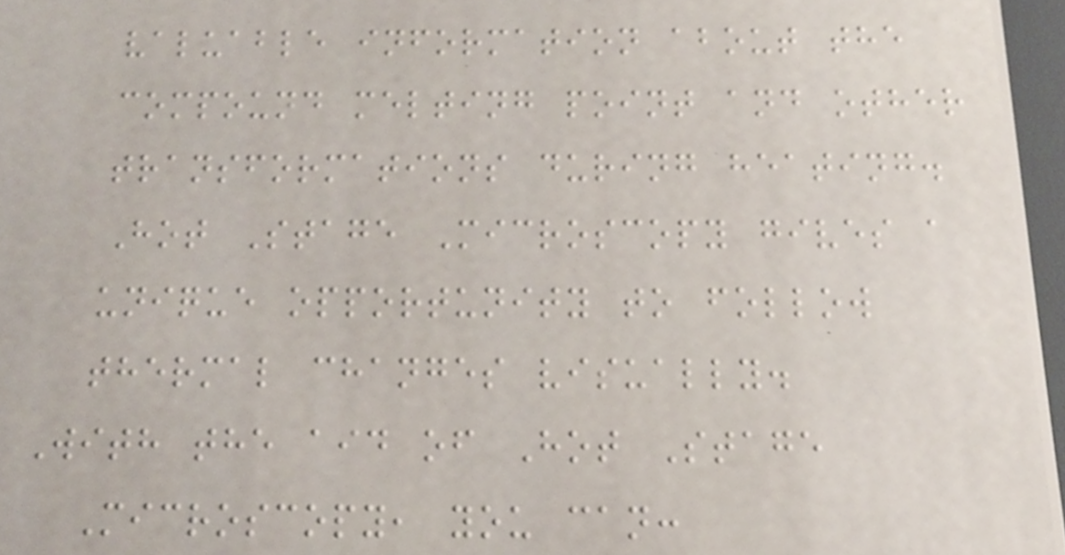valuable information about the
compound melting point and other
transformations during heating.
Hot Stage Microscopy gives a
unique opportunity to follow
thermal changes visually.
With the aid of Hot Stage
Microscopy, you can:
